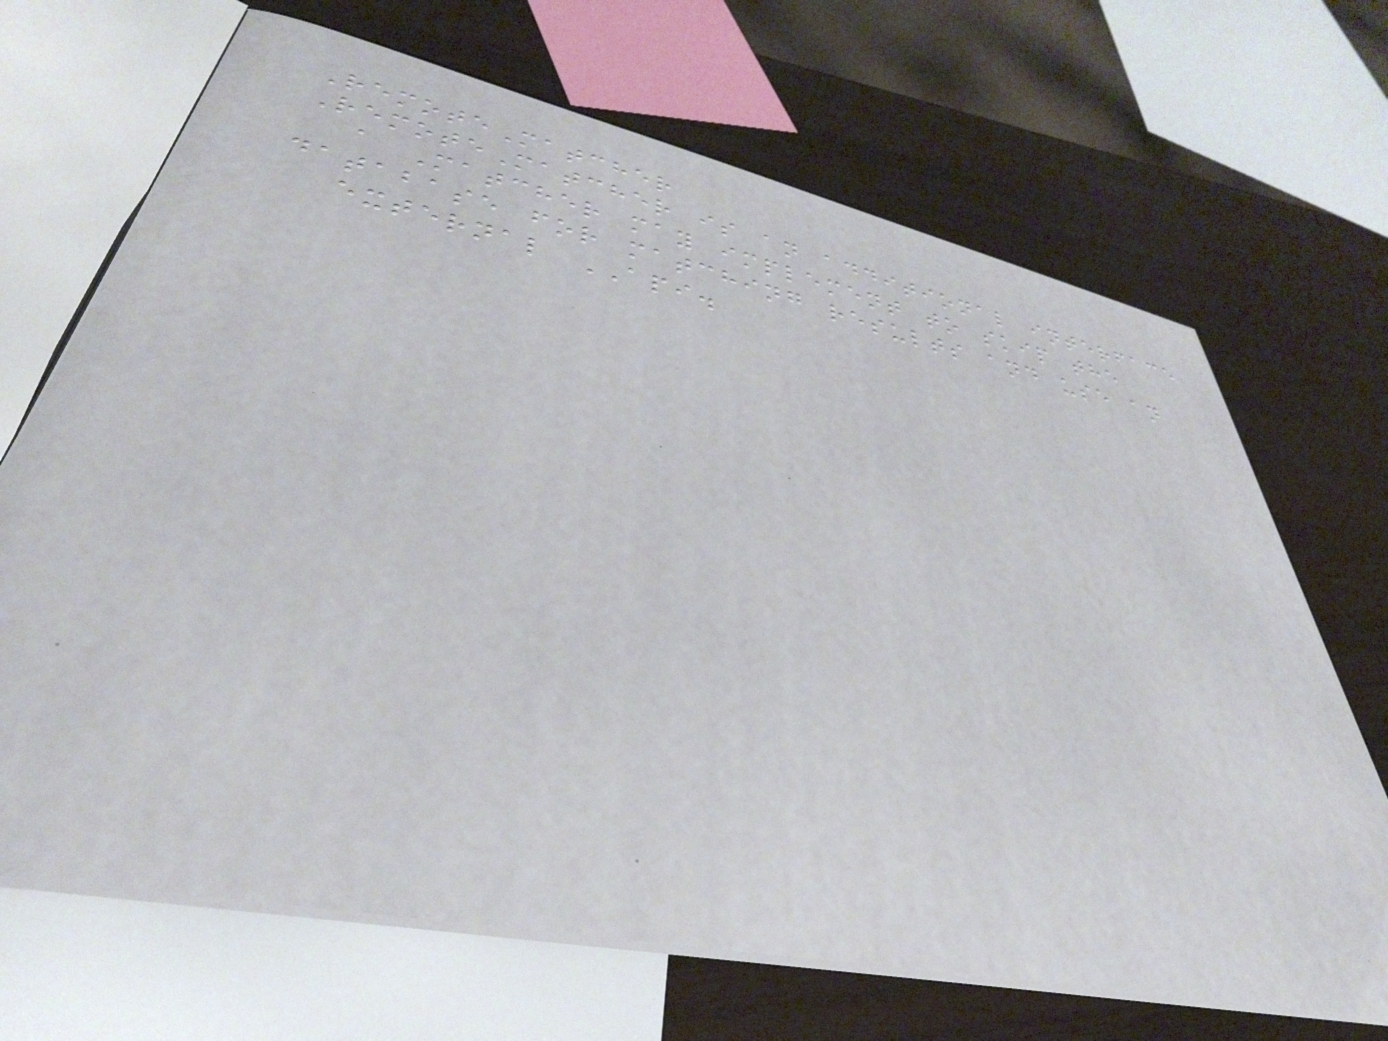RemoteMatcher
RemoteMatcher is an additional interface
a Matcher may implement to skip the
database for matching results and use an
external API.
